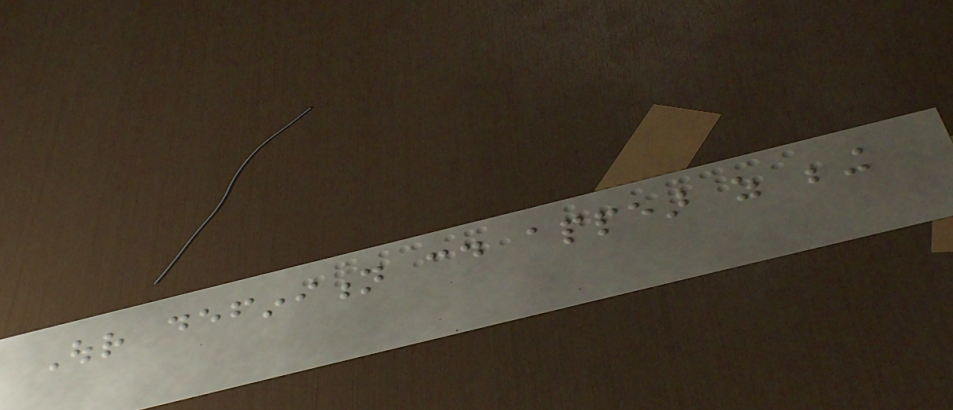Our definition could appear as being
